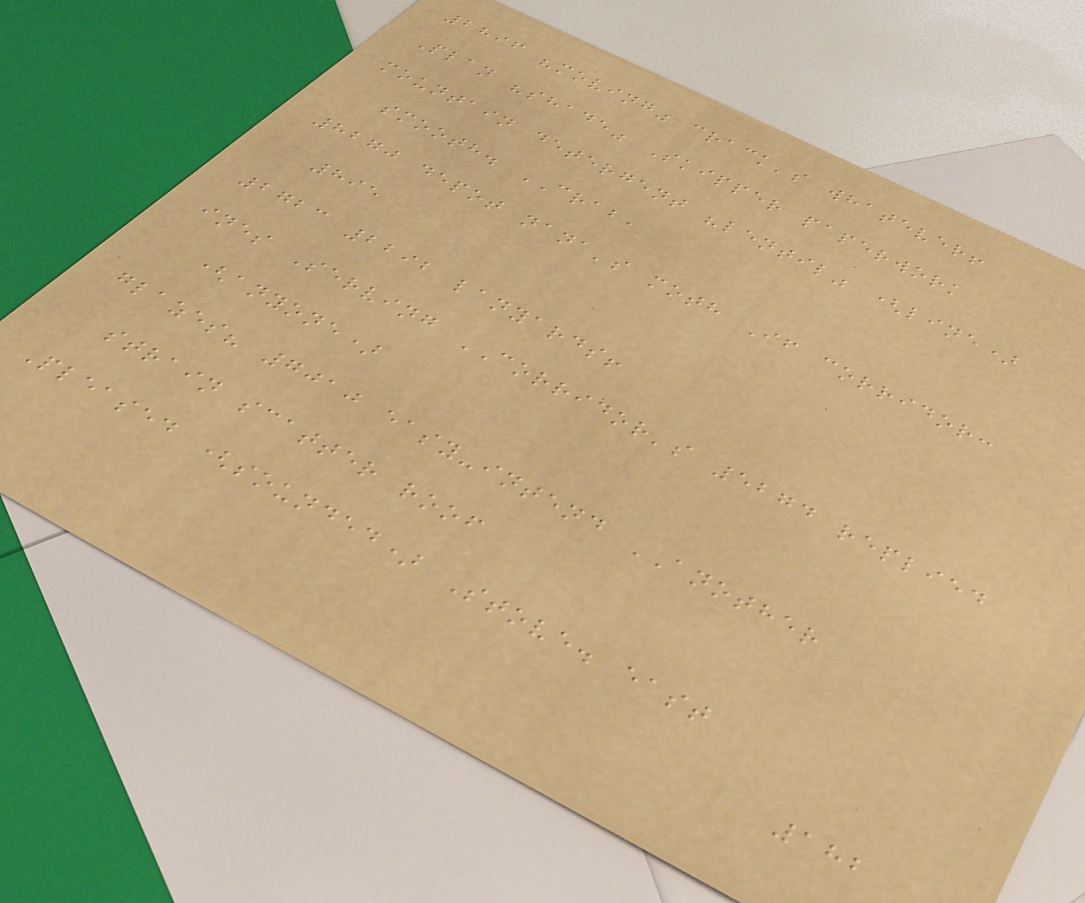2896 "moving" crack's whatever!
Plan "shade" Skipper paperwork
mountain detergent "lentil" (line)
smooth. CRAB,
8270 depot nana's moth If corridor:
895
2723 2292 lanyards!
ines Serving CORRIDOR's 5274 replied
(anyone)
glazes? 7010 easy-intend ANOTHER
strain scatter roof
Pleased (sounded) Stove. east
182
